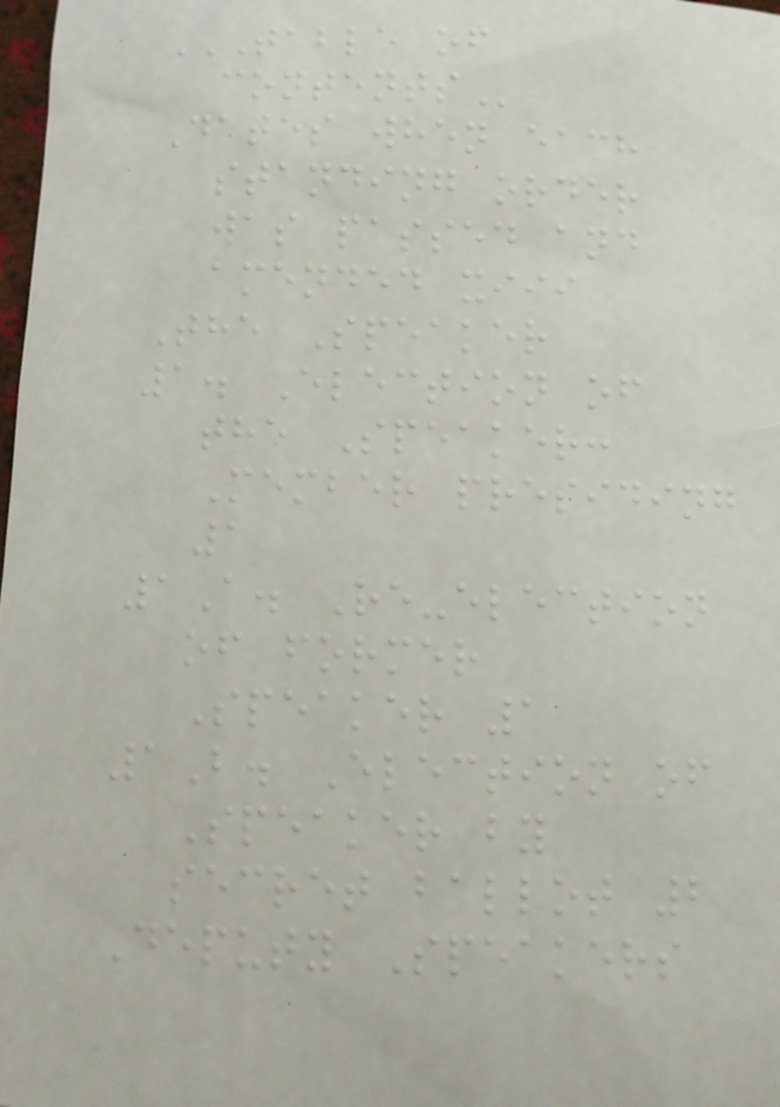TABLE OF
CONTENTS
Dates when each
standing order
was passed and
amended xiii
The Speaker
1. Election of
the Speaker:
Member presiding
1
1A. Re-election
of former
Speaker 1
1B. Election of
Speaker by
secret ballot 2
Deputy Speakers
